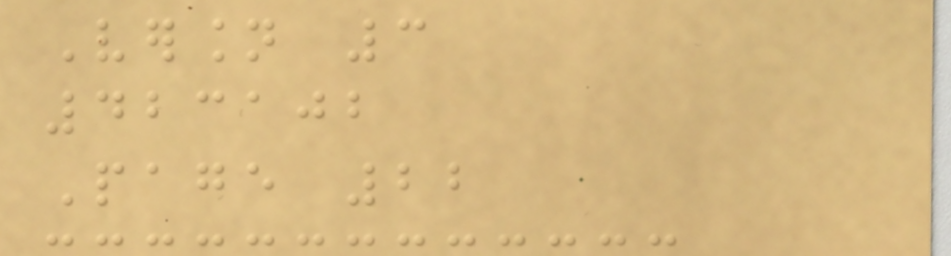Version 3
423102
Page 22
